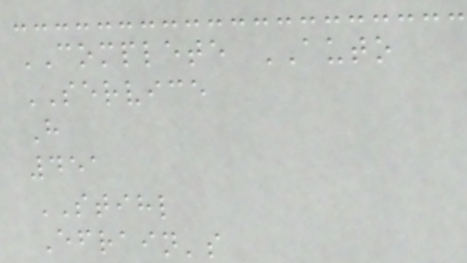COMPLETE AUTO
SERVICE
H
451
STIHL
Efrain's
